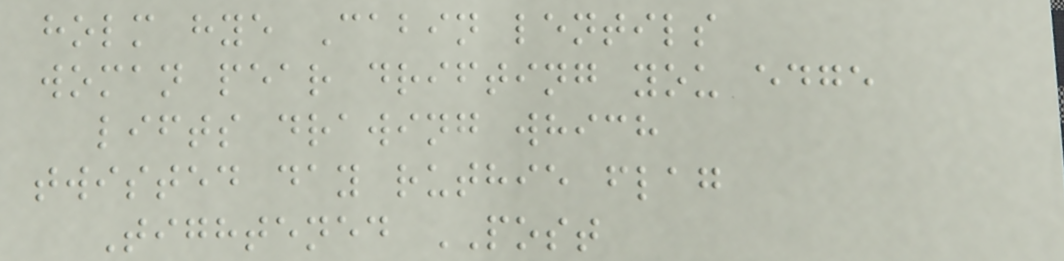holm hye Cabin lentils
woman pear drifting you edge
lifts drawing which
twisted day ruthie flag
Tightened POST
